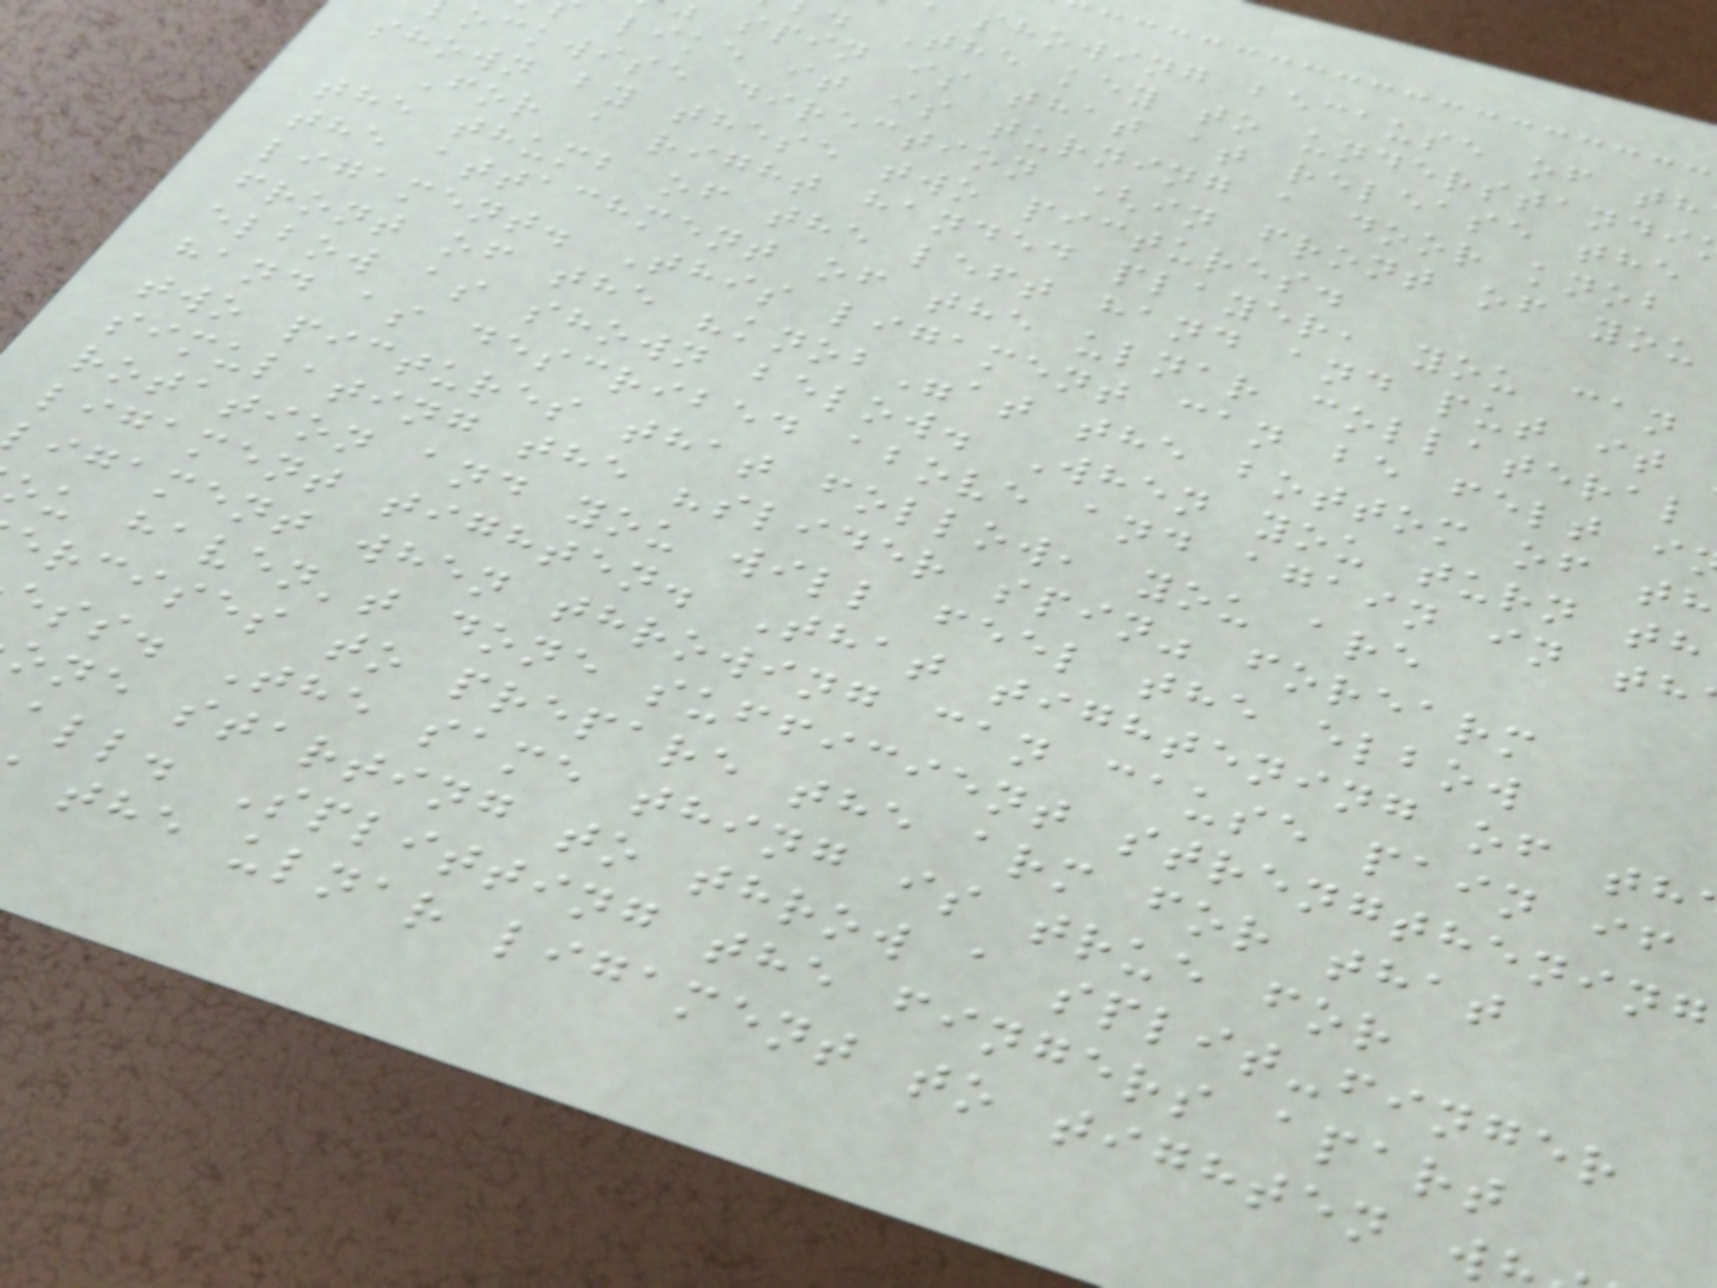showing because of th
. The key to understandi
spin is that at release the
like it is turning a door knob
ockwise direction (in front of you
shown by these two pictures.
For a right handed player, you can
the thumb of the left hand and put it
the attachment of the ulnar collateral
ligament. This ligament can be felt i
front of the "knob"at the bottom of th
elbow as shown below. When you turn th
hand as described above and again in th
two pictures that follow, you are
simulating the "slider spin" forearm
rotation and you will feel the elbow
ligament tighten. That tightening of th
igament when throwing can cause pain if
ou haven't done sufficient strengthening
ercises to prepare the arm for that
ess. The same thing is true for
one starting to throw a split-finger
all. Splitting the fingers apart
the ulnar ligament to tighten w
